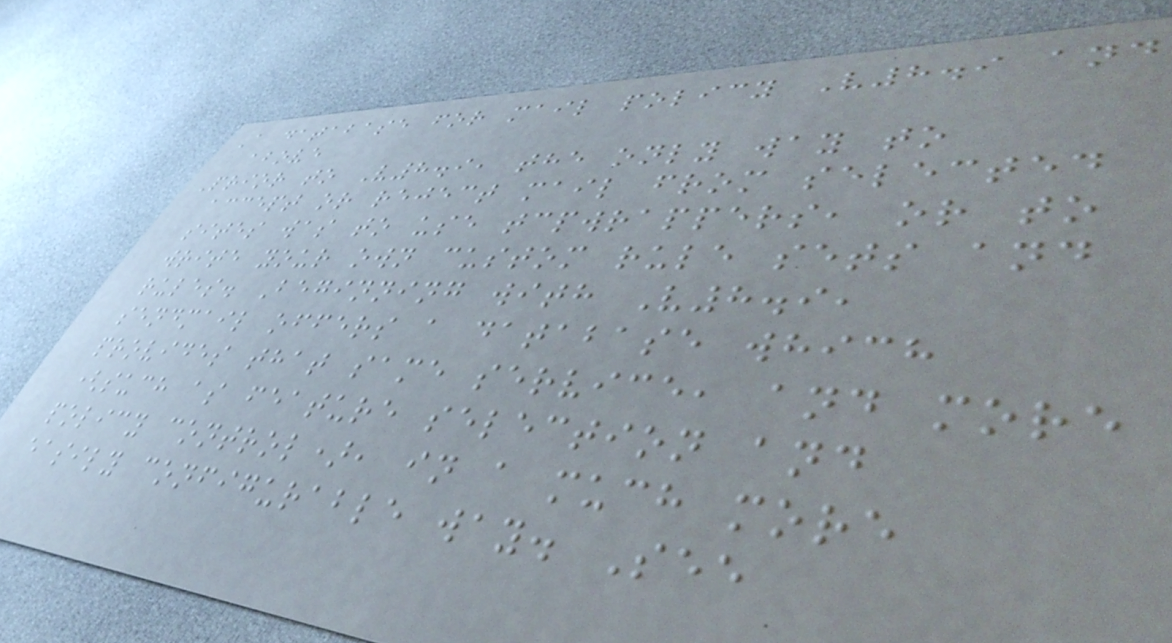A database for mail policy V8.9 and
above
Prior to V8.9, the only way to
accept or reject mail from selected
sites was to use tcpwrappers, or to
write your own custom rule sets and
rules. Beginning with V8.9,
sendmail offers a database which
provides that same service, and more
(such as feature selection and
policy control), in a much more
easily configurable way. See
